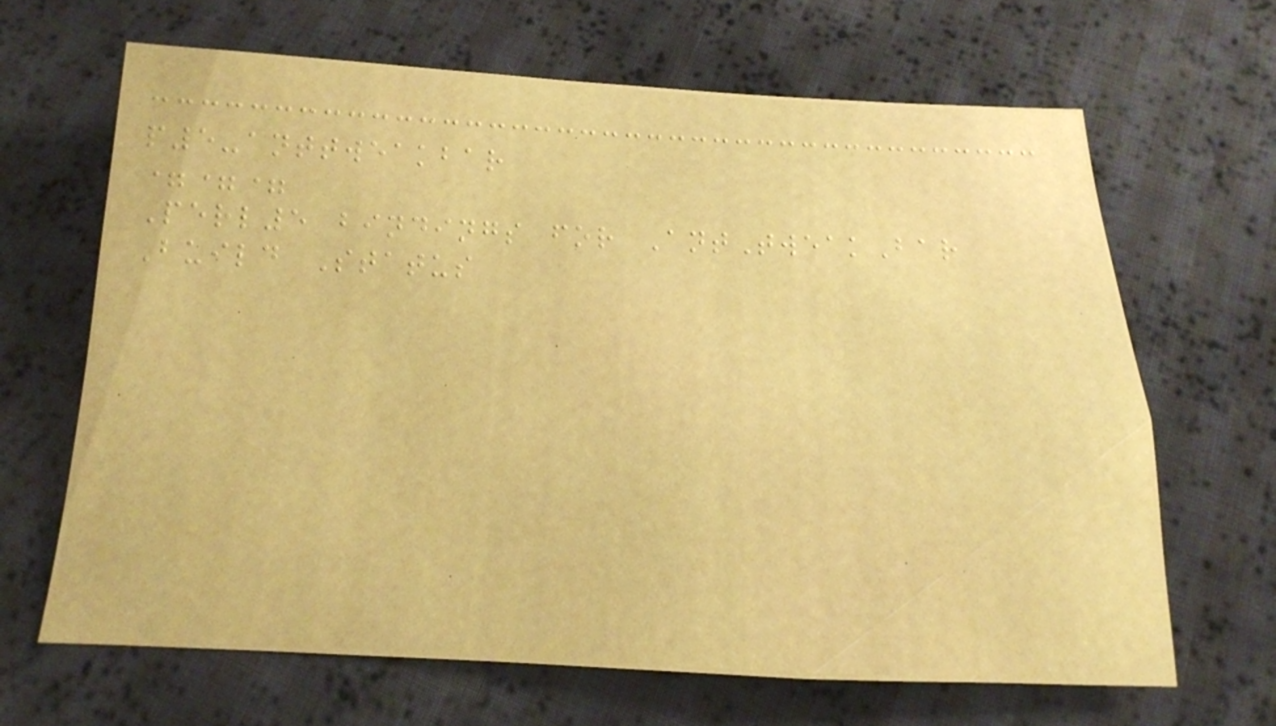p5-anttweakbar
===
Perl5 bindings for AntTweakBar
Build Status
